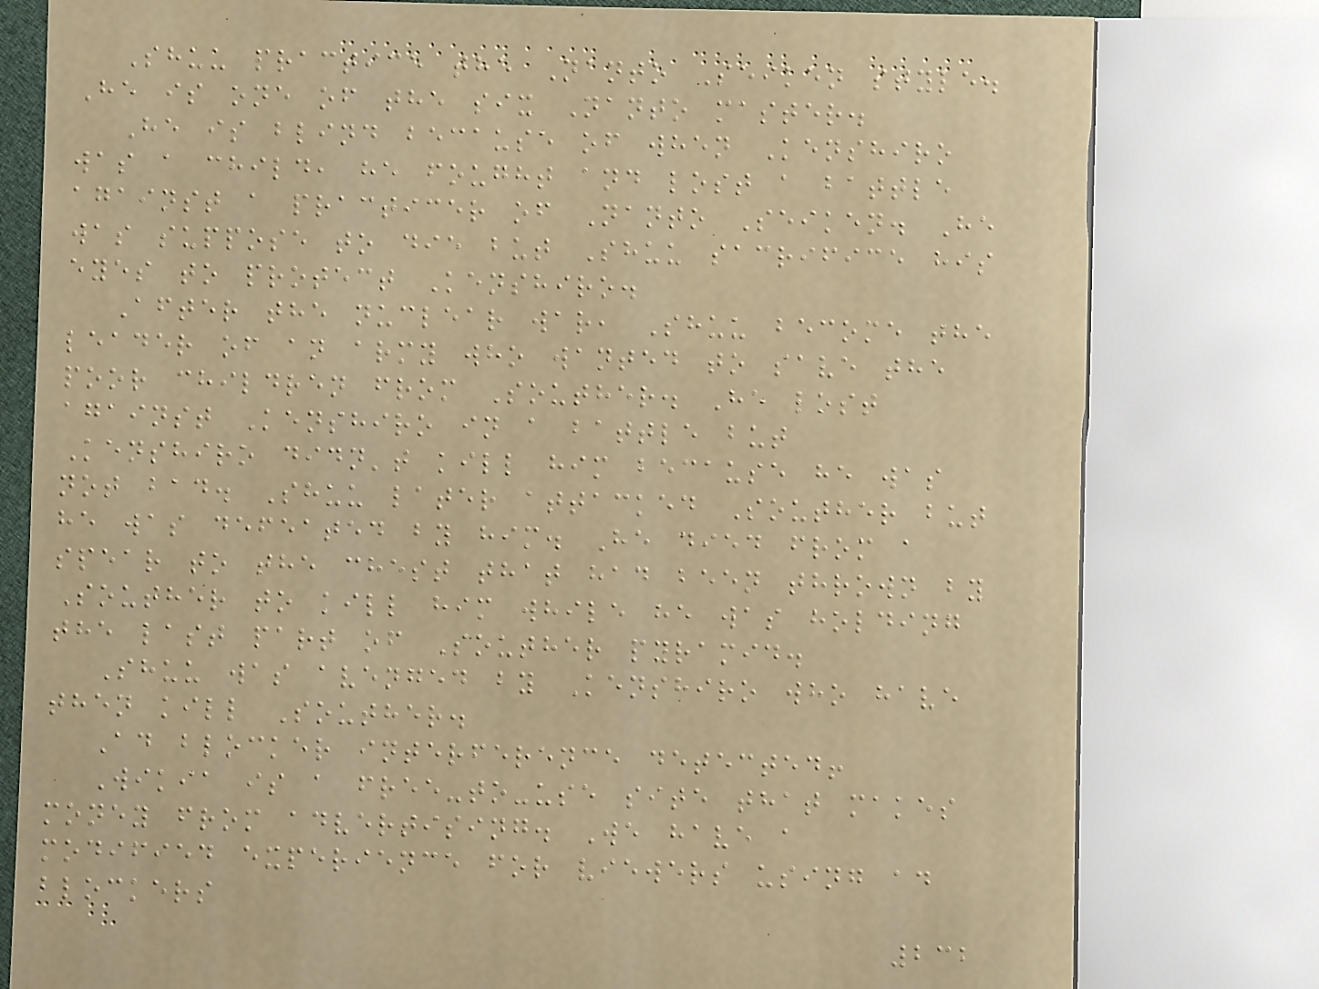Shuu practice the Nanto Seiken style.
He is one of the six Nanto master.
He is blind because of when Kenshiro
was a child, he fought and lost a battle
against a practicer of Nanto Seiken. He
was suppose to die but Shuu sacrifice his
eyes to protect Kenshiro.
After the nuclear war, Shuu become the
leader of an army who wanted to save the
poor children from Souther. He lost
against Kenshiro in a battle but
Kenshiro didn't kill him because he was
not bad. Shuu later attacked Souther but
he was defeated by him. He died from a
spear to the chest that had been thrown by
Souther to kill him while he was holding
the last part of Souther pyramid.
Shuu was avenged by Kenshiro who have
then kill Souther.
Ad blocker interference detected!
Wikia is a free-to-use site that makes
money from advertising. We have a
modified experience for viewers using ad
blockers
232
